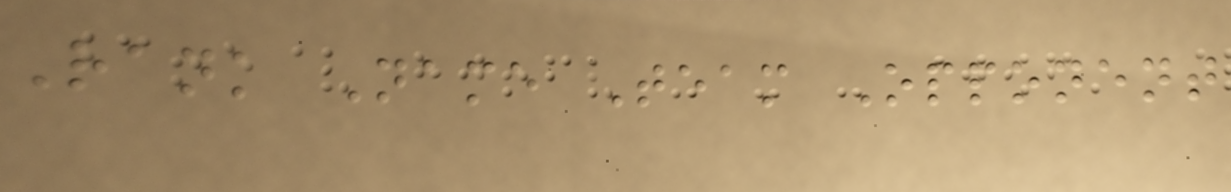Rank Name Team Opponent
